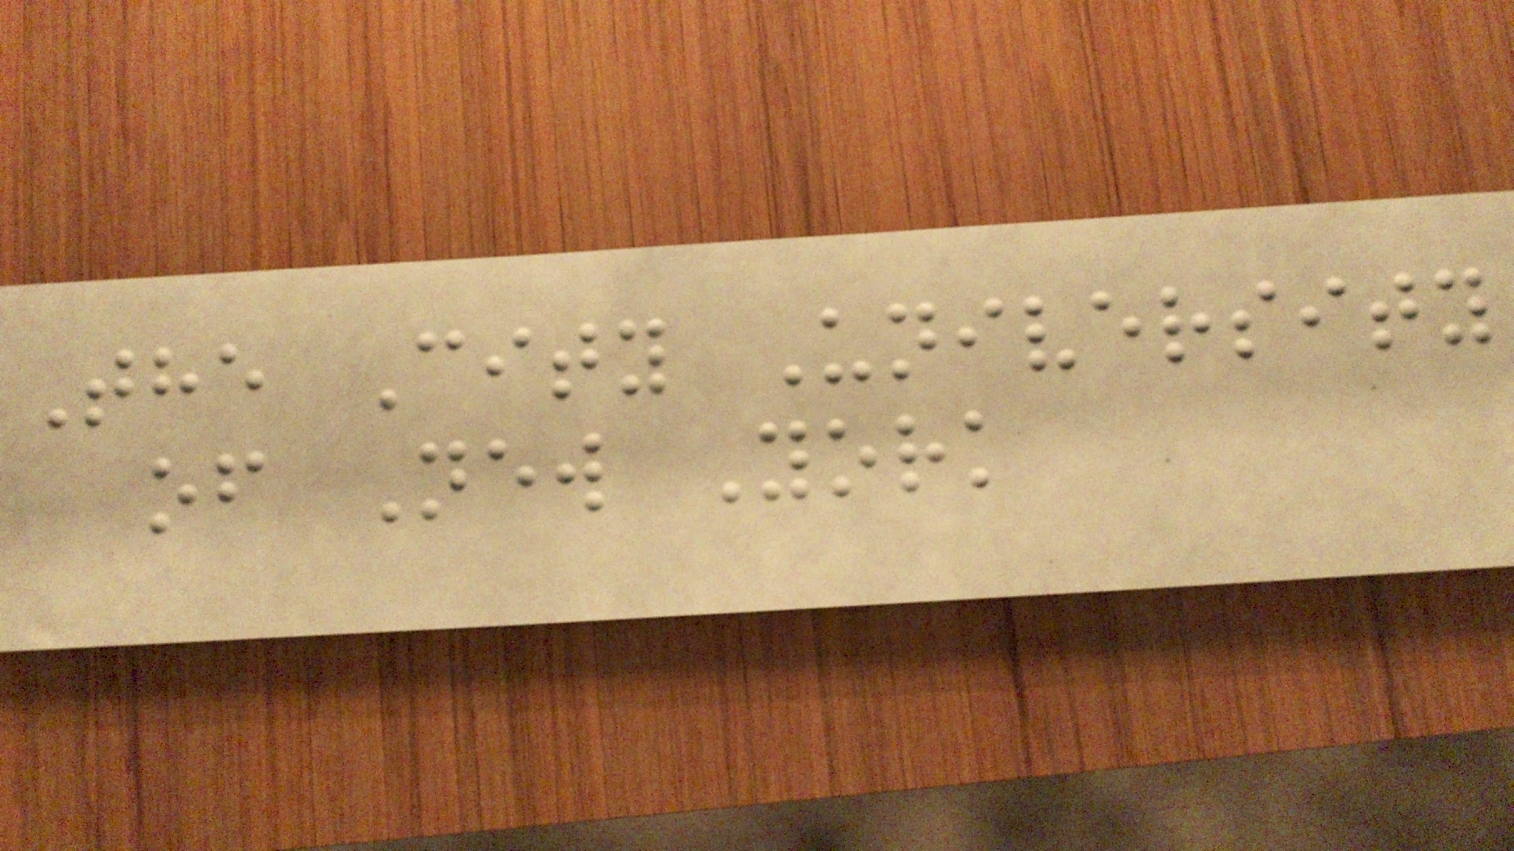The City University
of New York
